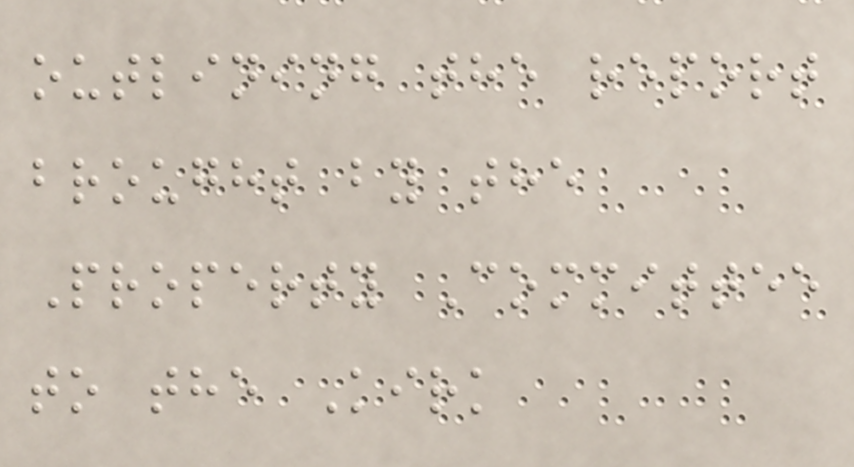outlining the report
brought by the
Property Committee
to the Kirk
